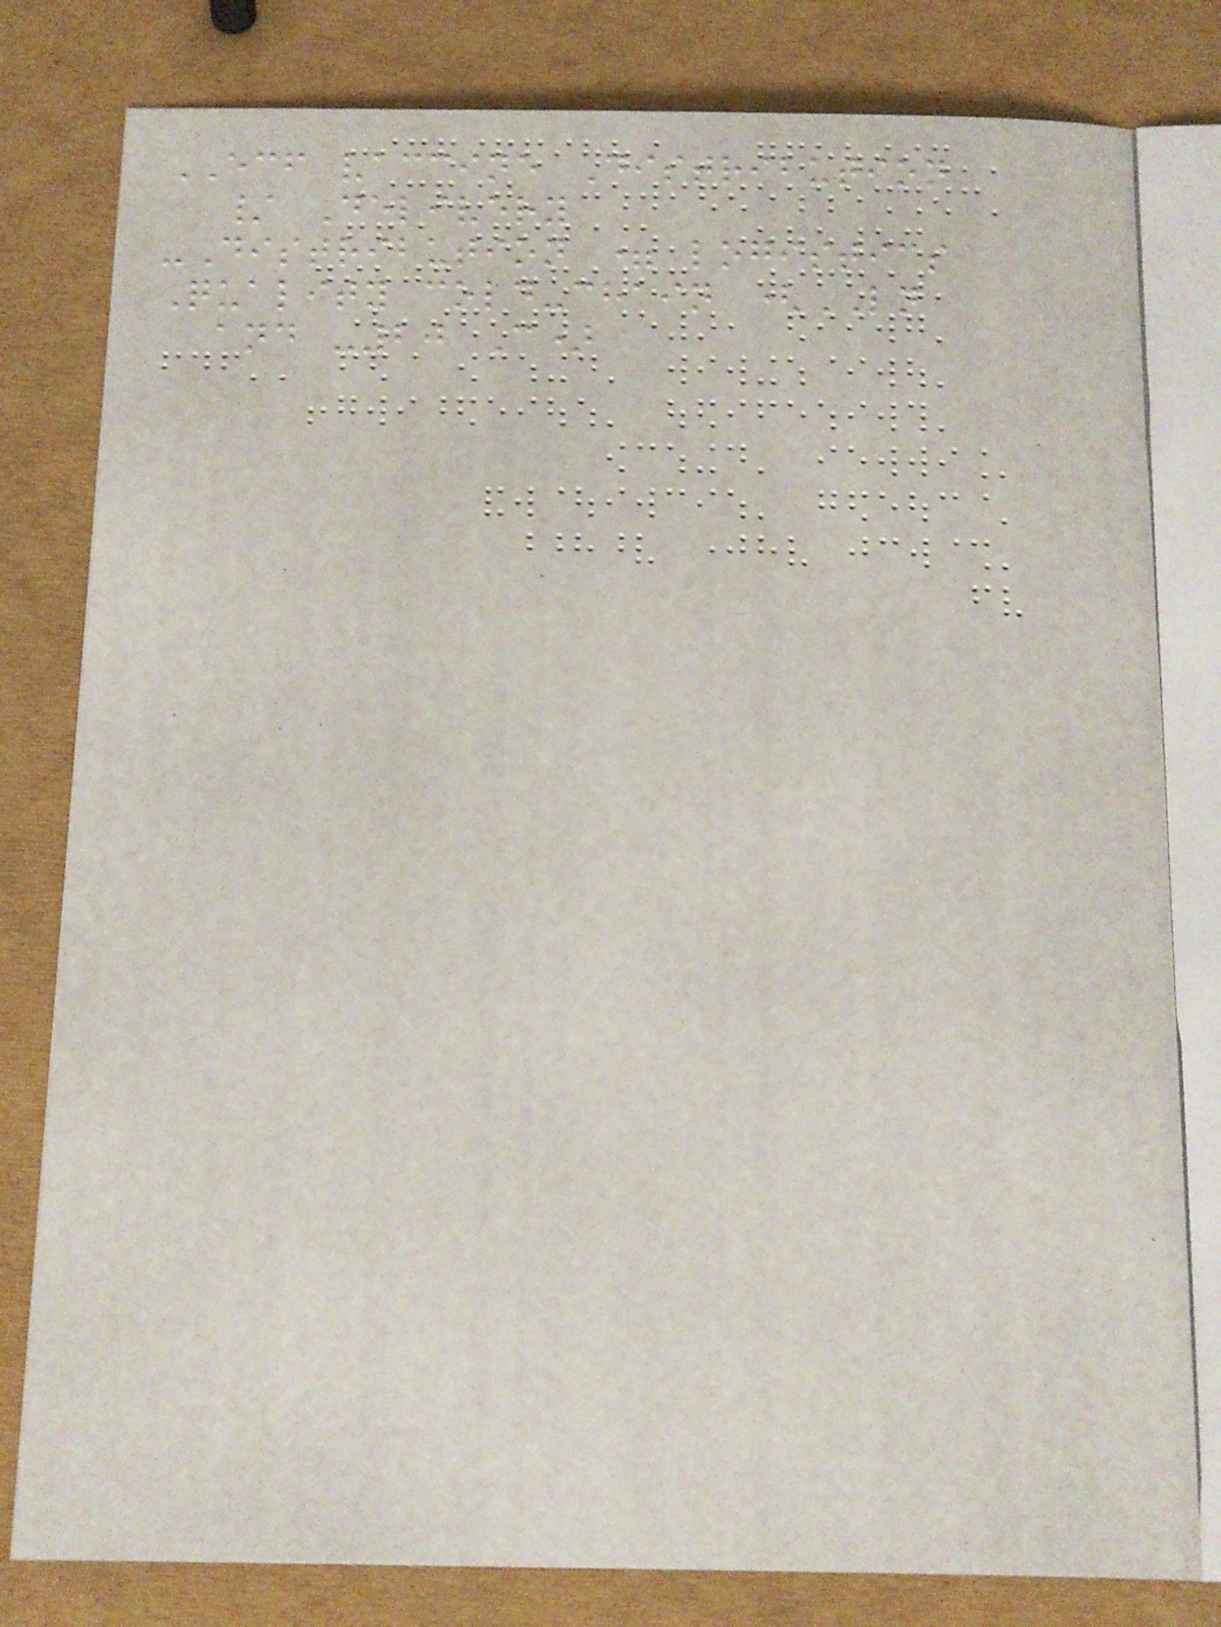ECF vaccine Distribution
/ Delivery
-Distribution = logistics
Quality cold-chain (LN
and -20 C)
